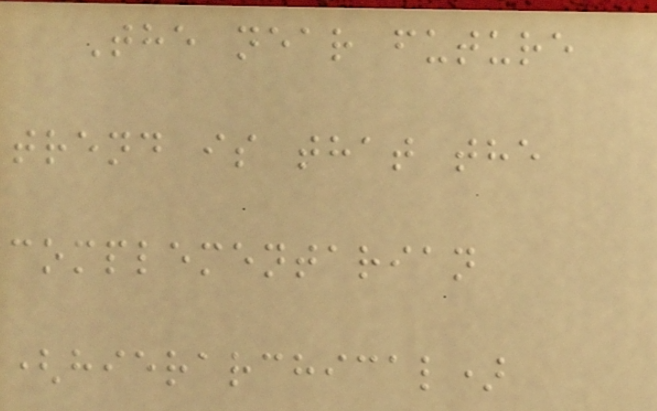The near future
trend is that the
complementarian
(hierarchical)
